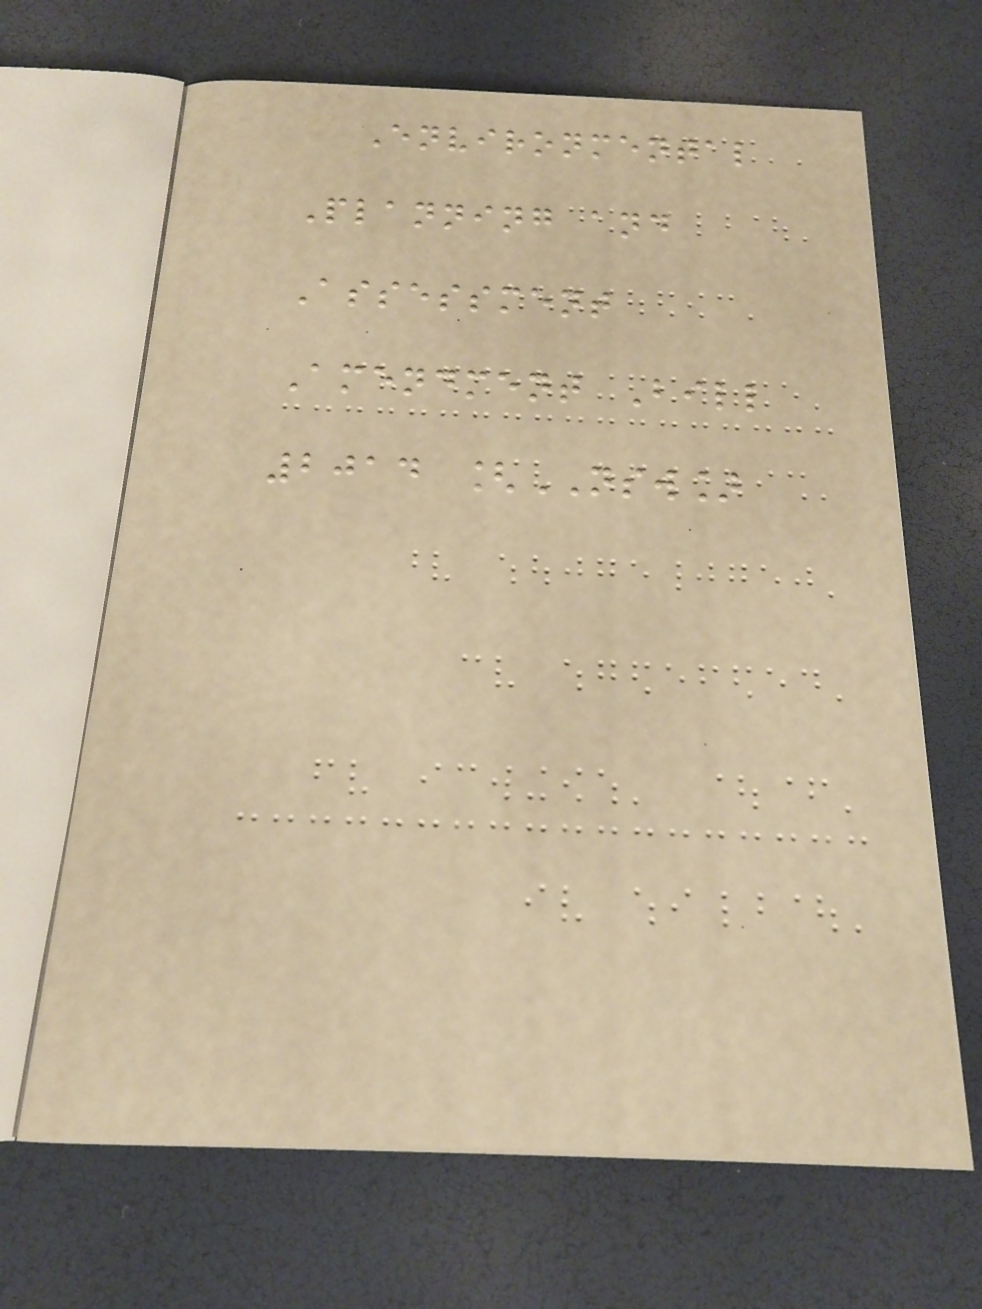Environmental
Planning and
Assessment
Amendment Bill
2014 [NSW]
